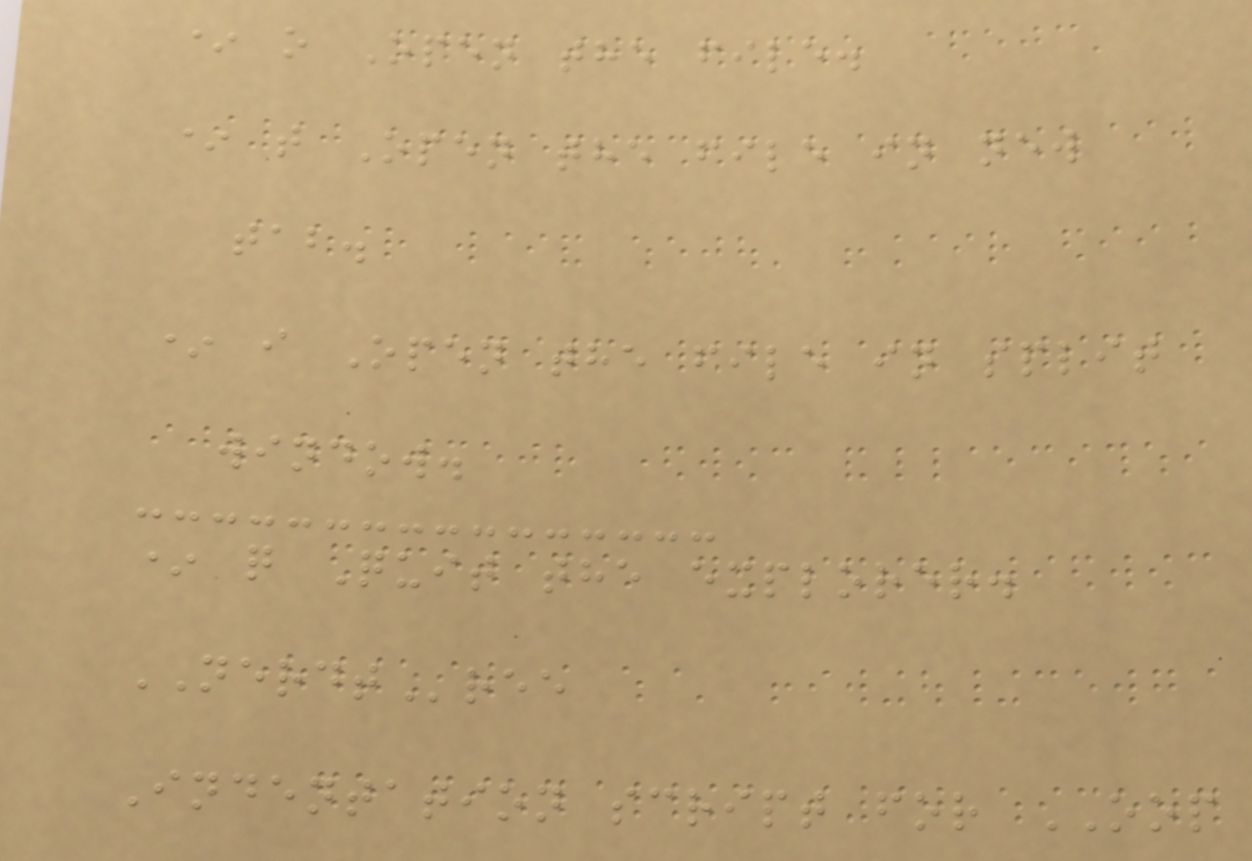* o Open the file.
* t Open the file in new
tab.
* i Open the file in split
window.
* q Quit the explorer.
NERDTree
Indentation script for OOP
